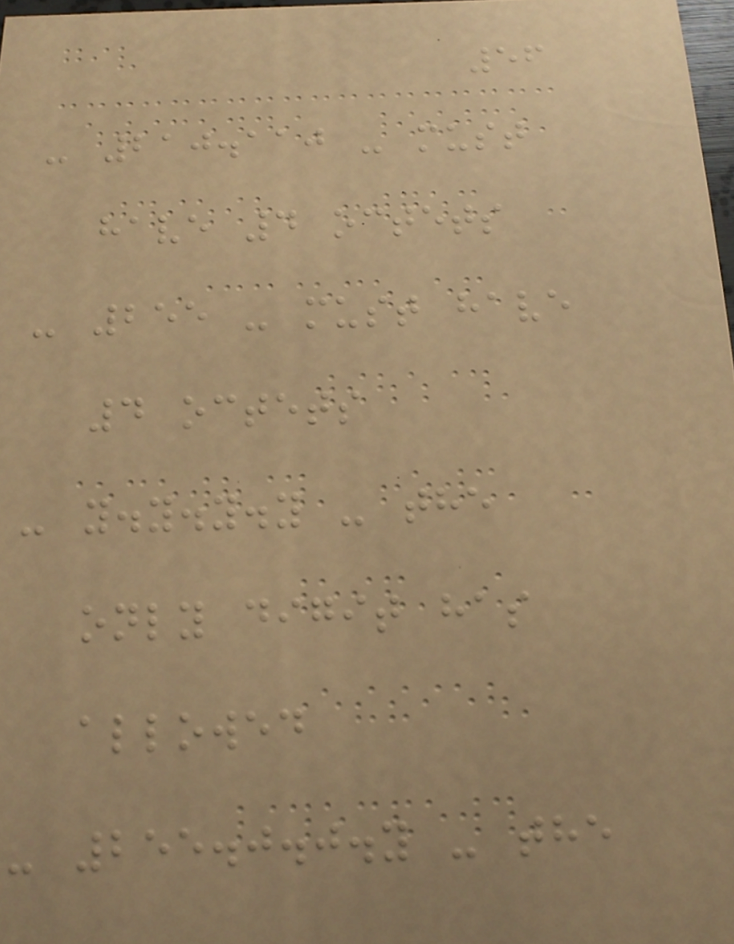56
- 210.110 - must
have 4 octets
- 255 - must have
4 octets
- y.y.y.y - the
only digit has
allowed
- 255.0.0.y - the
